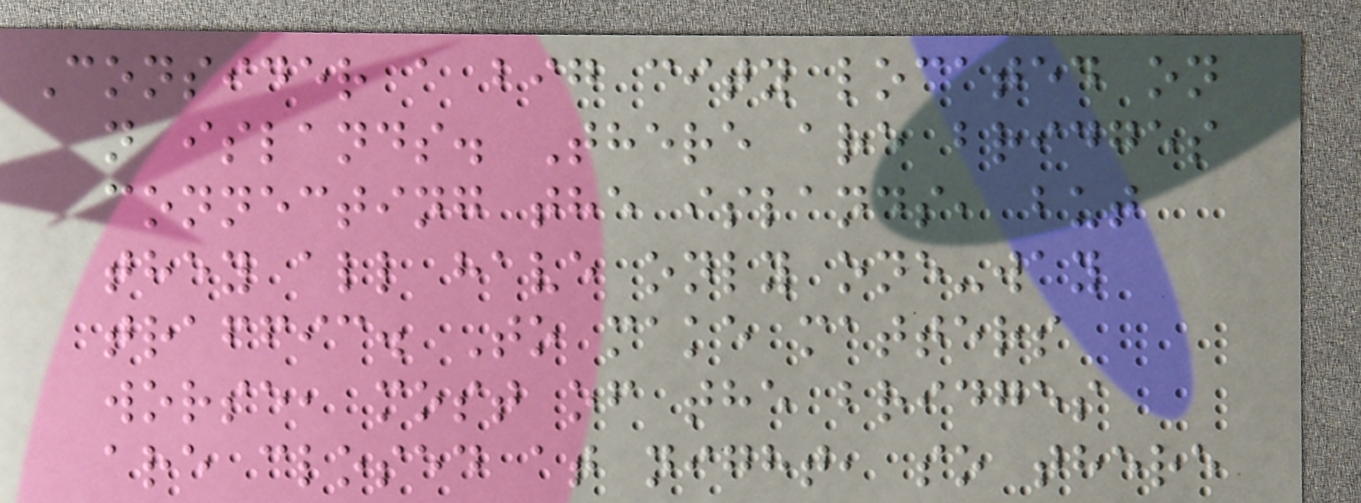Consider a big city located on
n islands. There are bridges
connecting the islands, but
they all have only one-way
traffic. To make matters
worse, most of the bridges
are closed at night, so there
